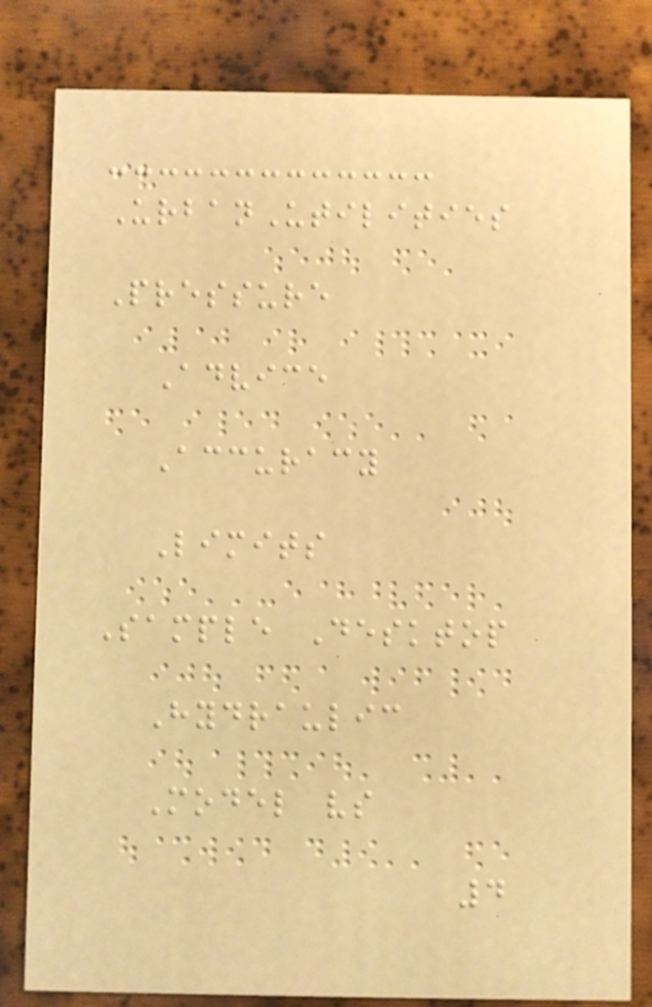UrbanUtilities
Pressure
Advice
Accuracy
Limits
Sample Desktop
Hydraulic
Model vs
4
